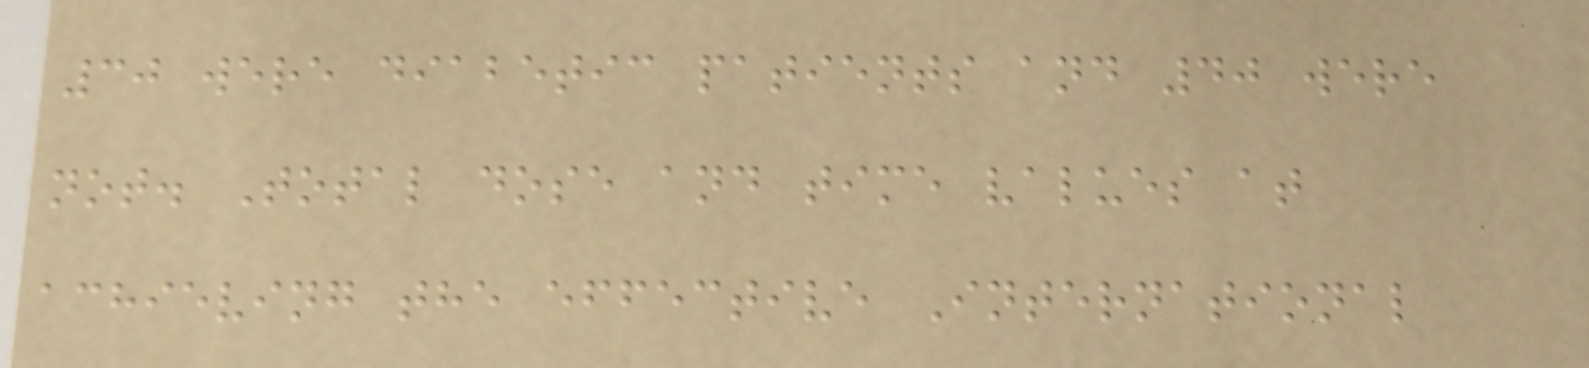30 were diabetic patients and 40 were
not. Total dose and time values at
achieving the effective International
